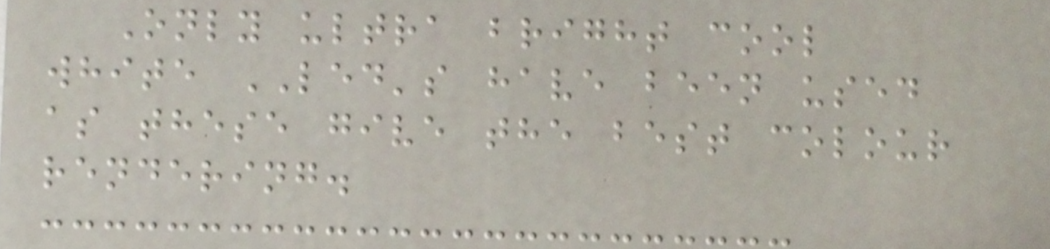Only ultra bright cool
white LED's have been used
as these give the best colour
rendering.
